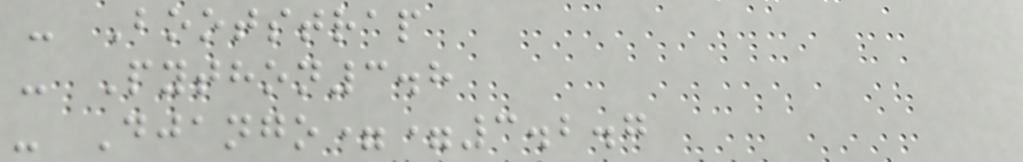- Bootstrap
- Python3.8
- Django==3.2.7
